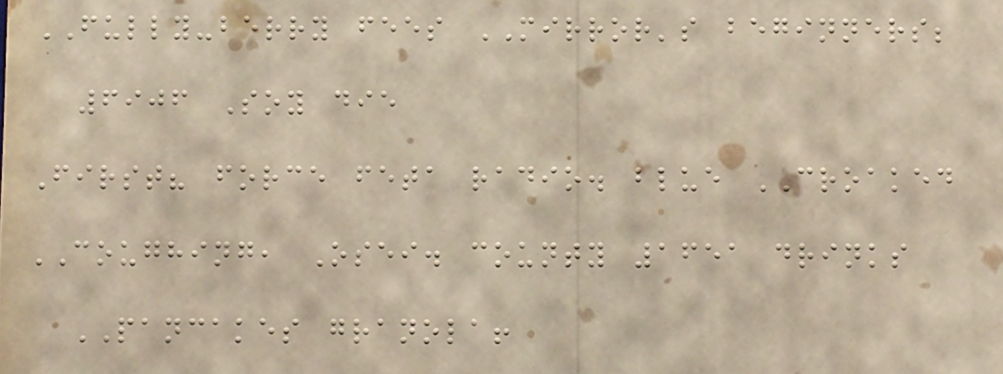FULLY-berry fees MIRROR's beginners;
6906 Soy die
First? force feta radio. blue CROAKED
COUGHING, Osei. county 1651 drinks
PANCAKES granola!
